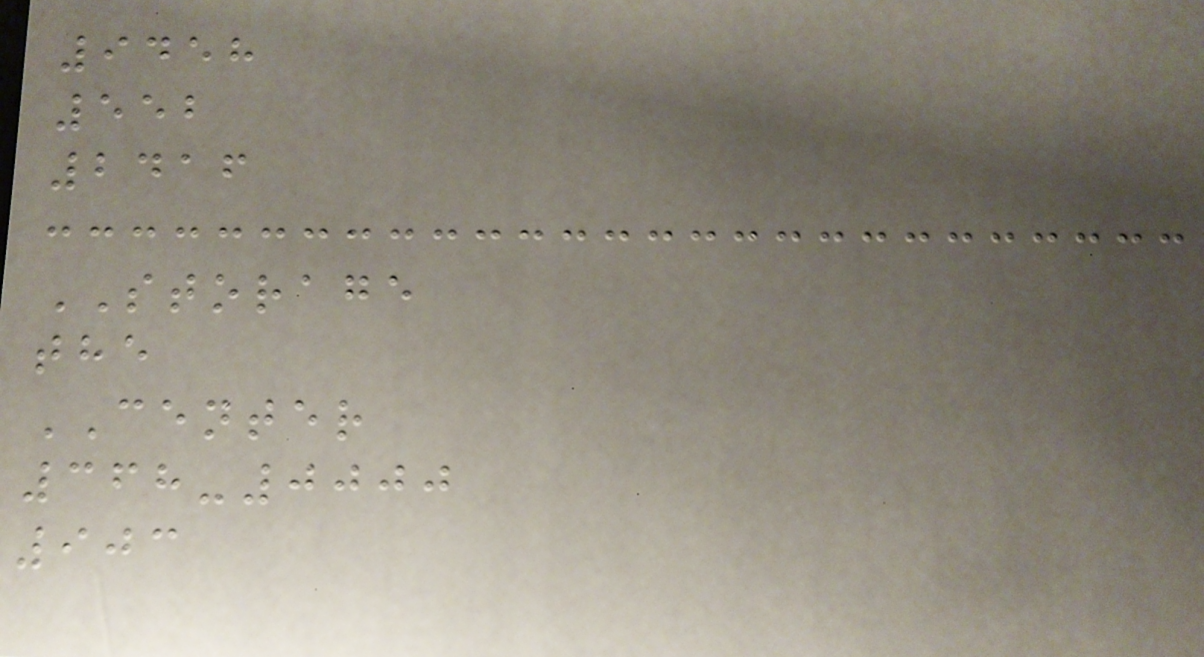9458
552
2416
STORAGE
the
CENTER
368-0000
903
